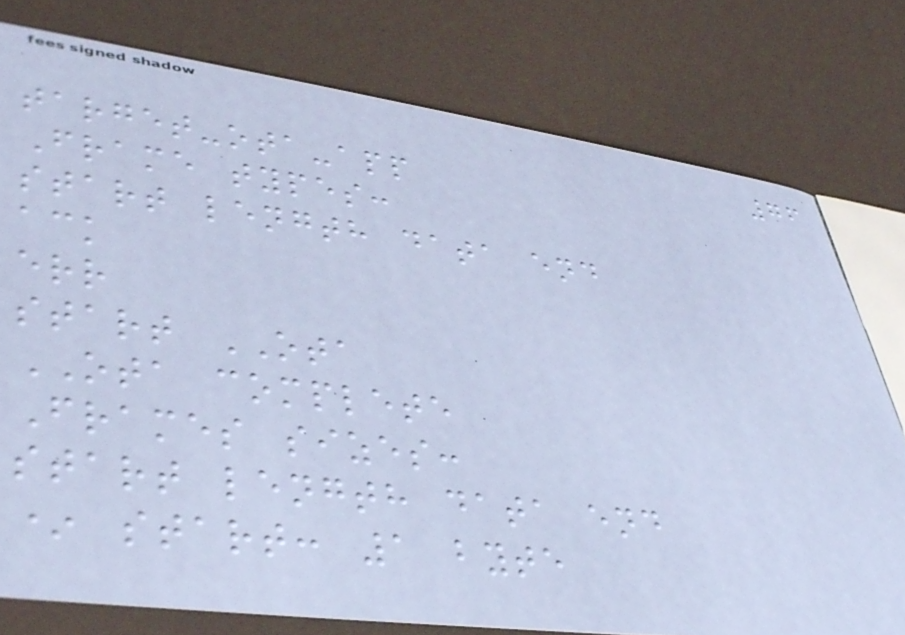76
target-ota-app
Frame types:
start length data end
ack
err
start OTA
OTA complete
Frames sizes:
start length data end
* start: 1 byte
